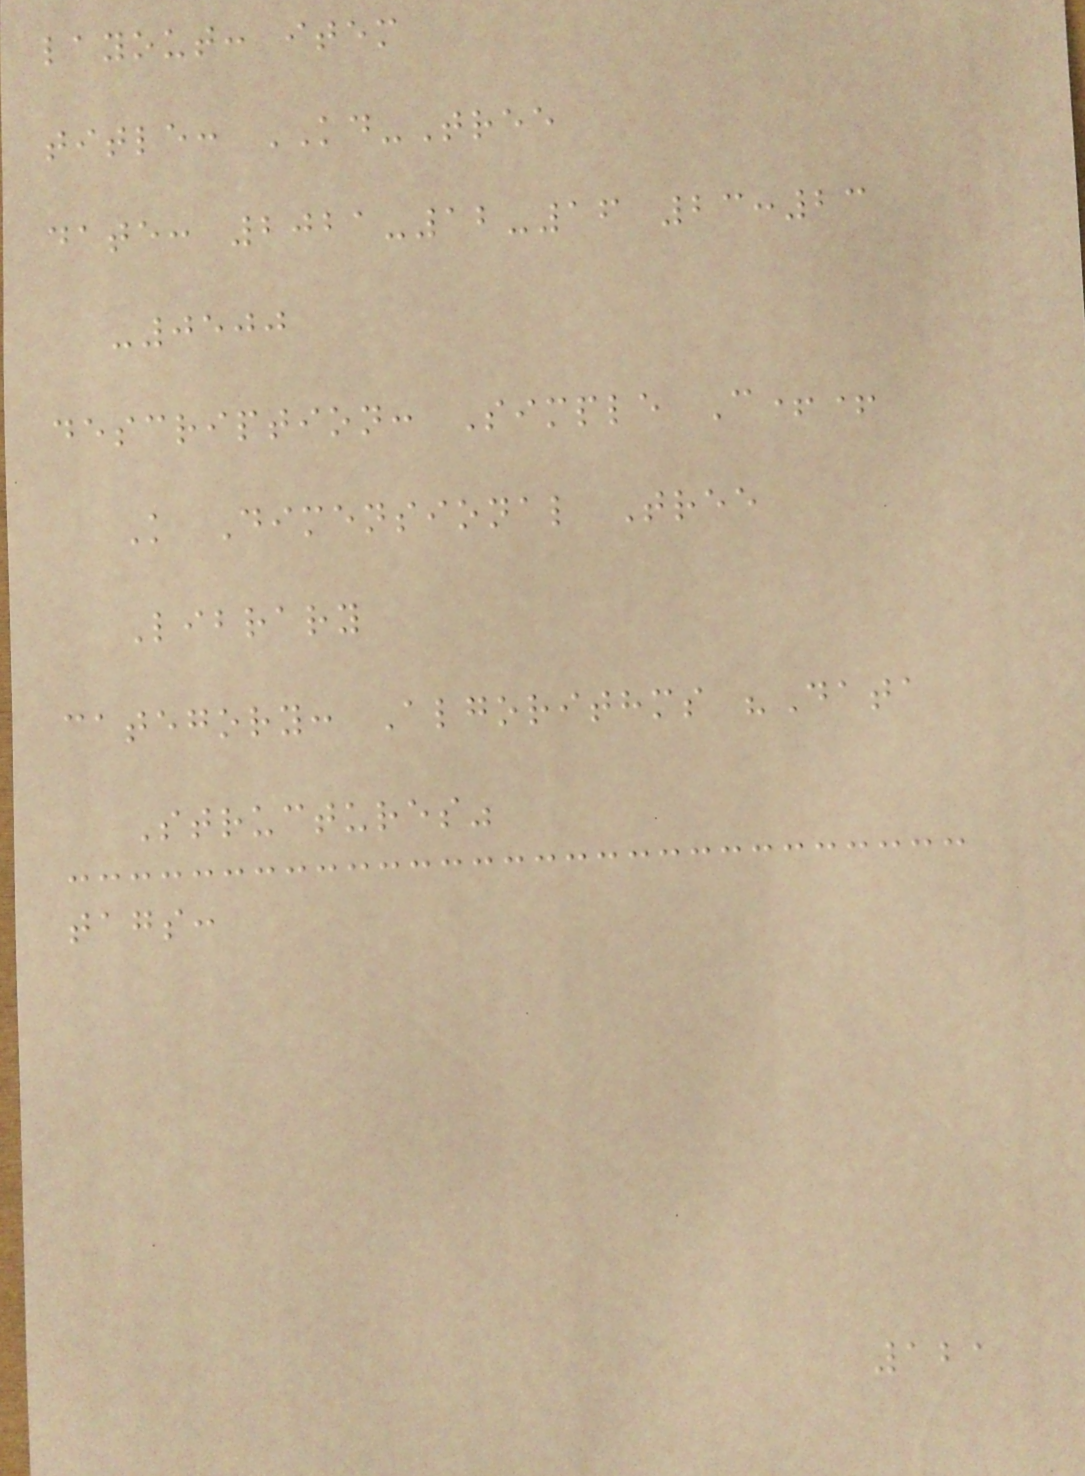layout: item
title: KD-Tree
date: 2021-12-16 23:23
-0500
description: Simple C++
K Dimensional Tree
Library
category: Algorithms "Data
Structures"
tags:
121
